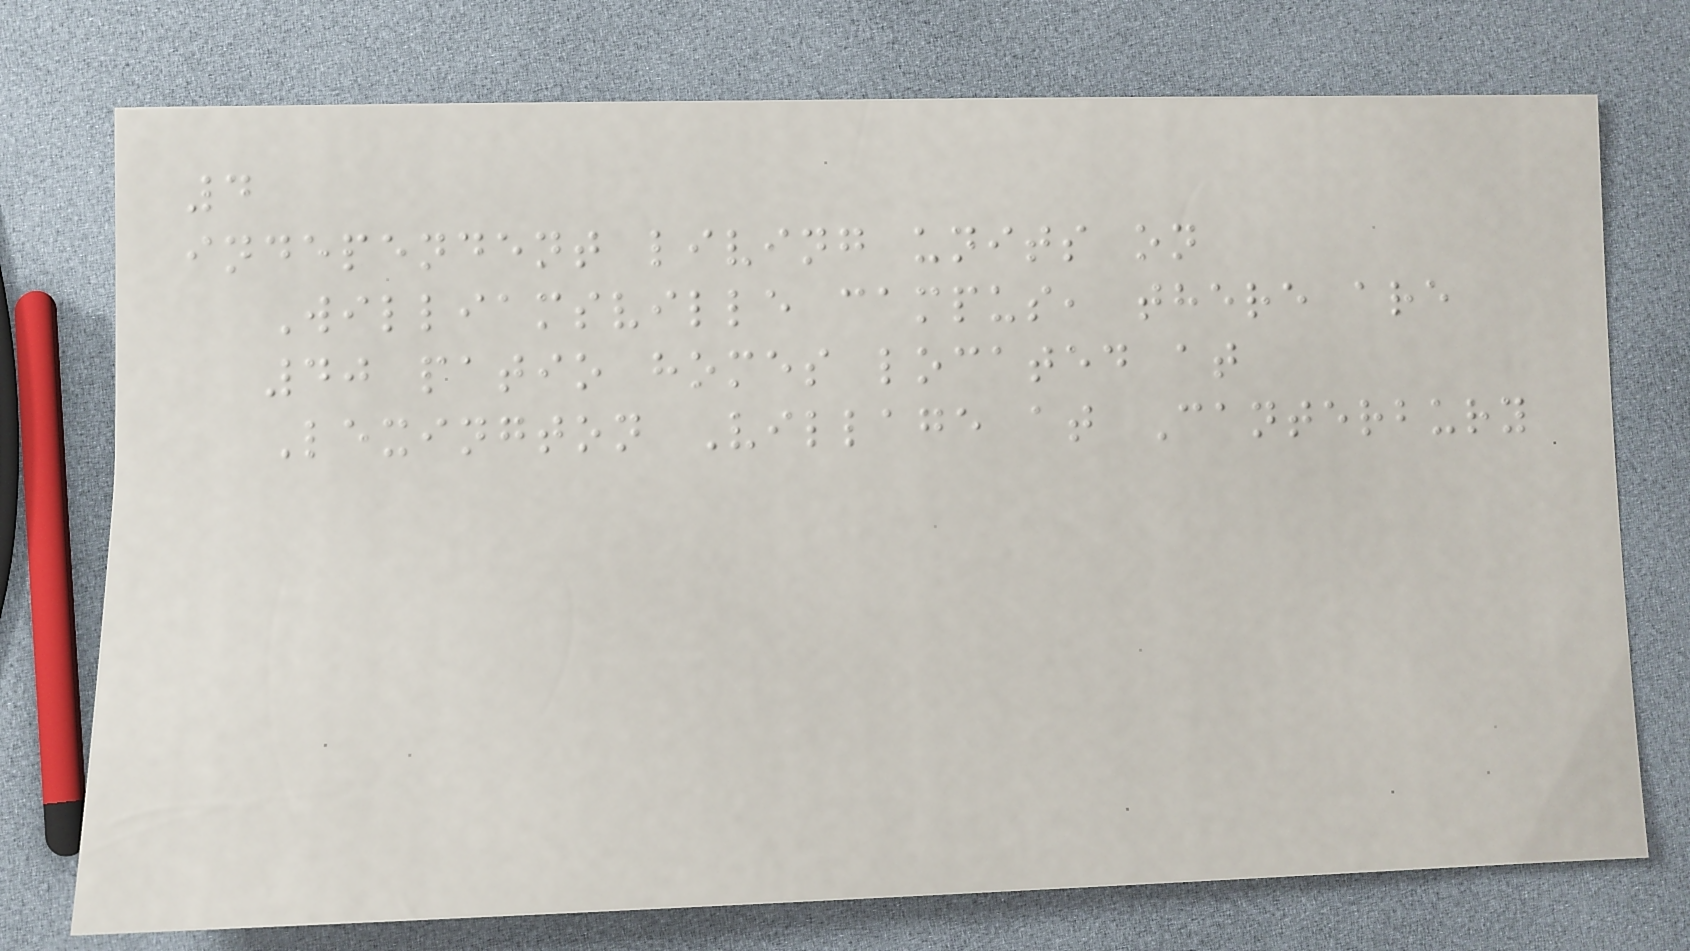4
independent living units on
Williamsville campus, there are
40 patio homes located at
Lexington Village at Canterbury
